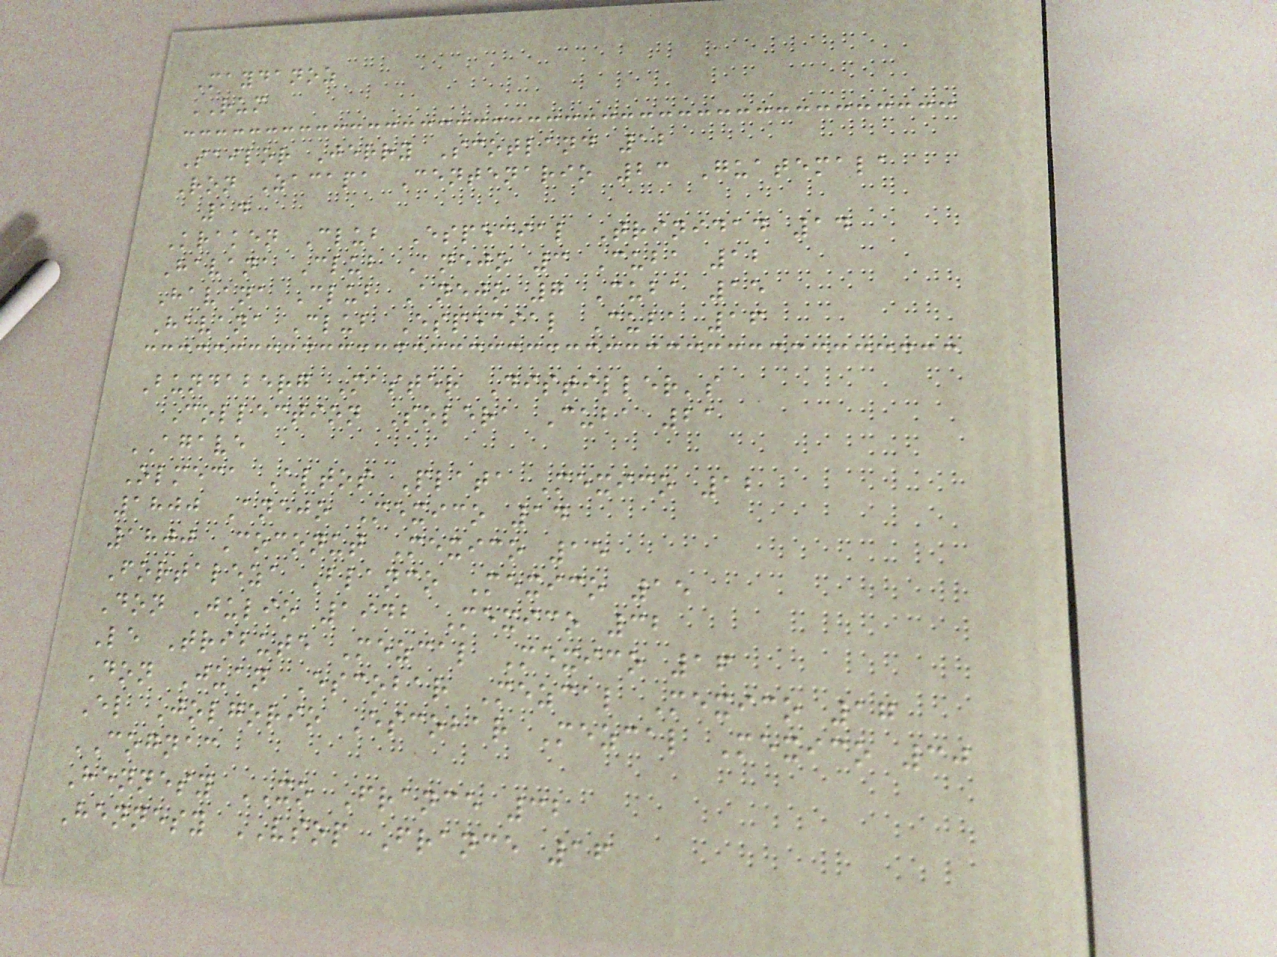Maydanoz
RUM
Sailor Jerry Scotland 12
Ron Zacapa Centenario 23 Guatemala
14
Kraken Club Especial Trinidad 14
Havana Club Anejo 3 Cuba 12
Havana Club Anejo 7 Cuba 15
Havana Club Especial Cuba 16
Bundaberg Master Distiller's
Collection Solera Cuba 21
AGAVE
Olmeca Altos Plata Mexico 12
1800 Anejo Mexico 14
1800 Coconut Mexico 15
Fortaleza Blanco Mexico 15
Don Julio 1942 Mexico 32
Le Tribute Mezcal Mexico 16
Don Juan Escobar Mezcal Mexico 17
El Jolgorio Escobar Mezcal Mexico 30
COGNAC
Hennesy XO France 32
Hennesy VSOP France 16
